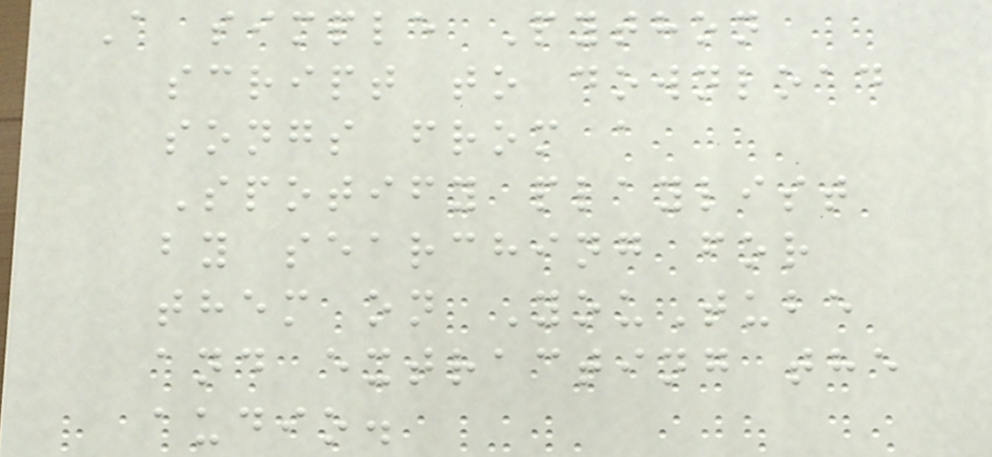A simple Python
script to download
songs from a
Spotify playlist
by searching for
them on YouTube
and extracting the
audio.
